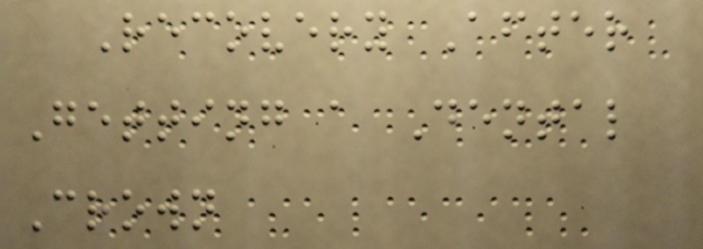Recovery After
Getting a Dental
Crown
